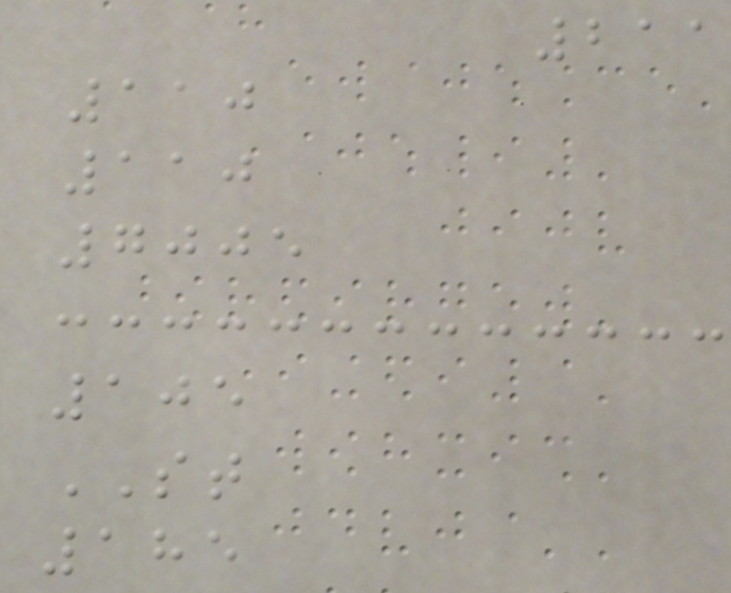211
110
110
7005
105
ST
185
